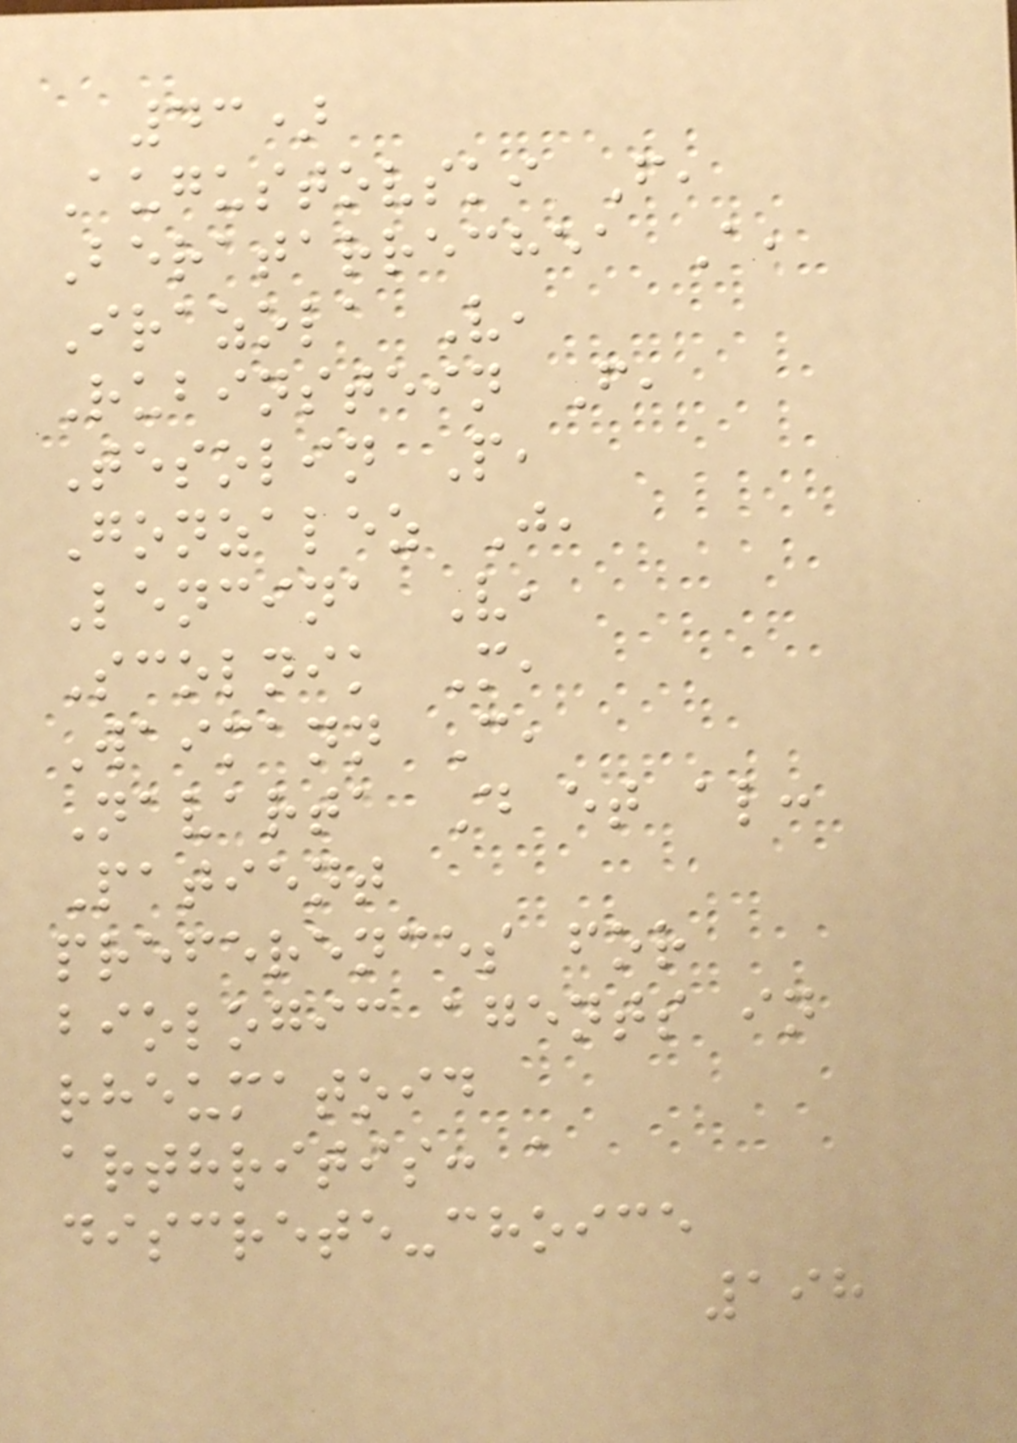43)
Augustovski F,
Beratarrechea A,
Irazola V,
Rubinstein F,
Tesolin P,
Gonzalez J,
Lencina V,
Scolnik M,
Waimann C,
Navarta D et al:
Patient
preferences for
biologic agents in
rheumatoid
arthritis: a
discrete-choice
198
